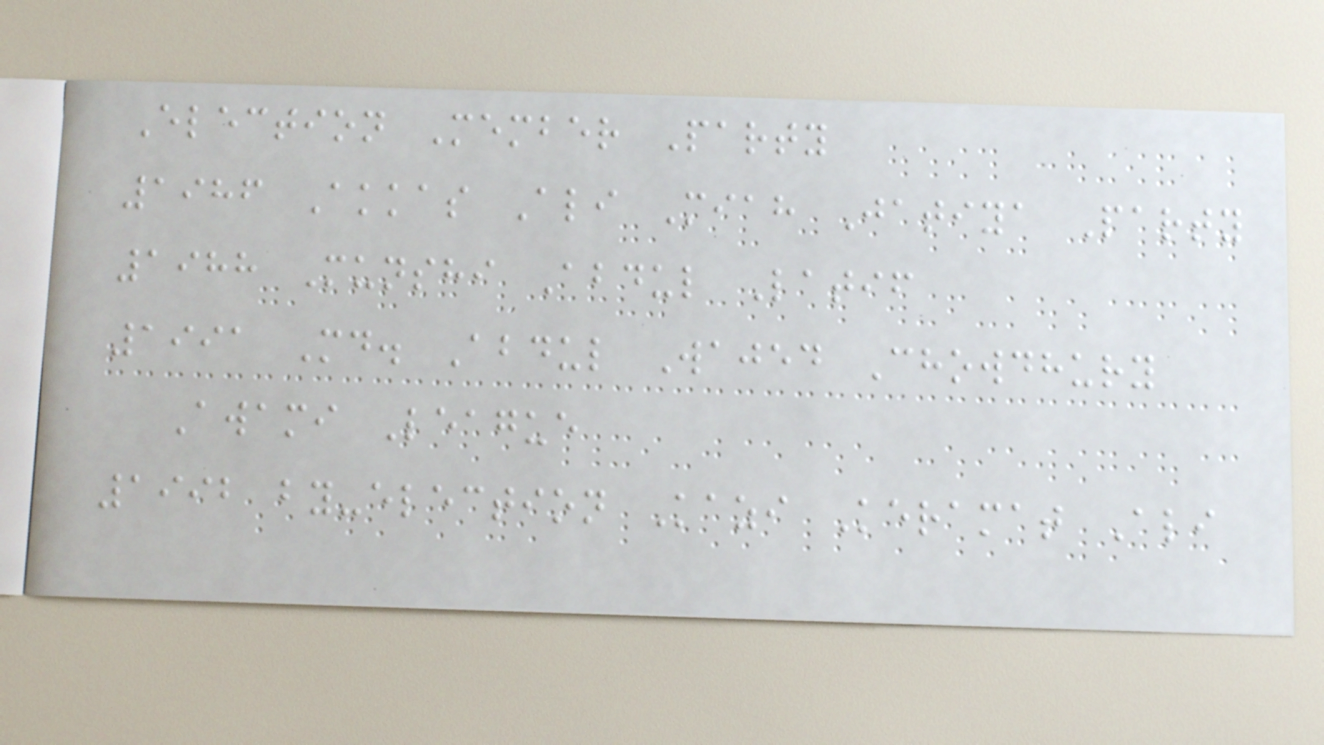Election Member Party
1986 Akkas Ali Miah Jatiya Party
1988 Munshi Abdul Latif
1991 Md. Abdul Wajed Chowdhury
Awami League
1992 by-election Kazi Keramat Ali
